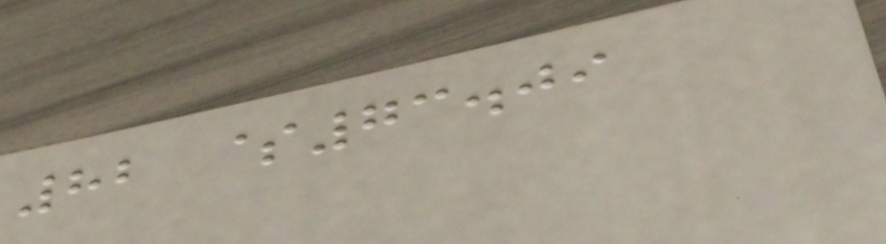82 $73.09
